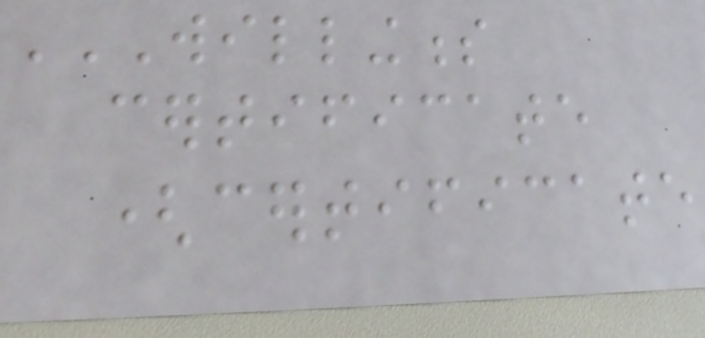WILLINGNESS
CERTIFICATE
(CERTIFICATE
